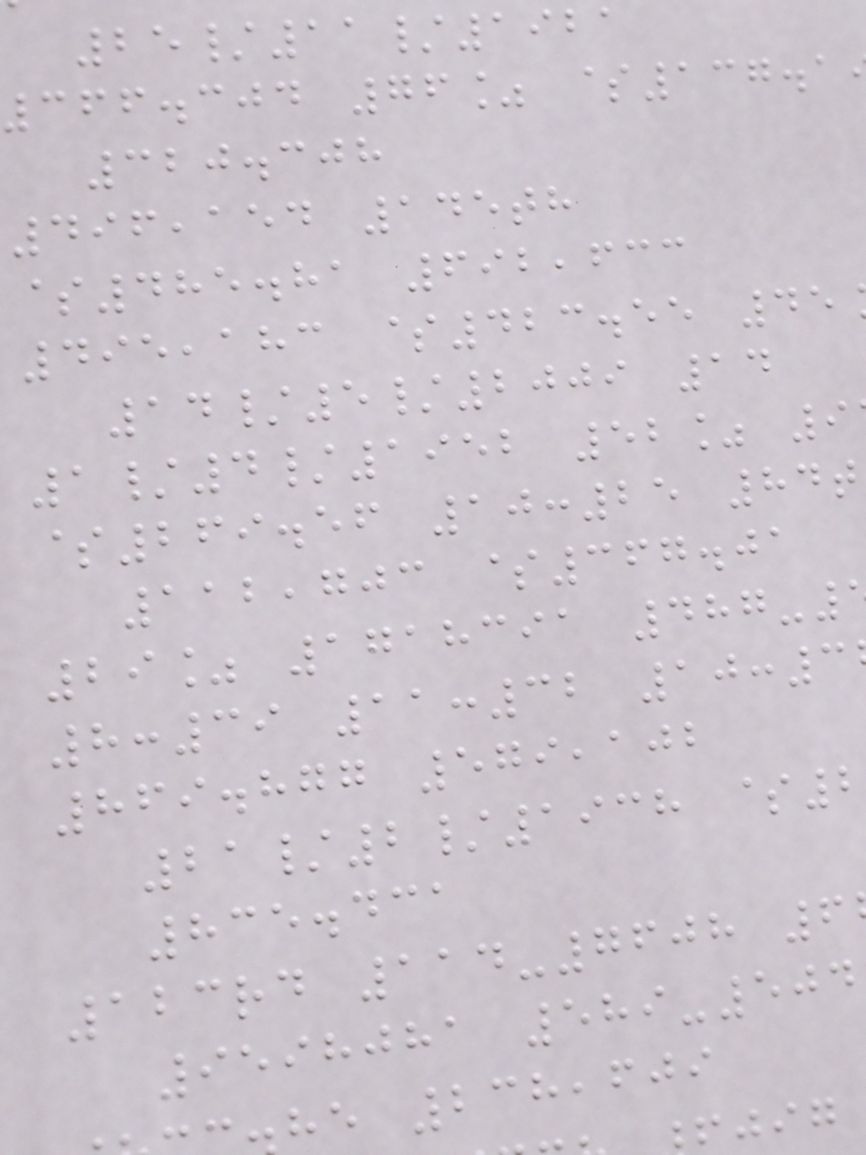25/11/1921
cff.cjd 76% $137.1
320.308
496,154 145th
$485.81 692,633
495,183 $423.55 45
14/5/2009 14
1/4/1952 52% 9
$269.56 10:25 84t
112,703 $367.01
29% 1718391 487-
8:39 11:32 10:3
869.877 579,102
21/2/1938 $2
835.431
123rd 114-7608 6
9598081 589-504
he 238,609
